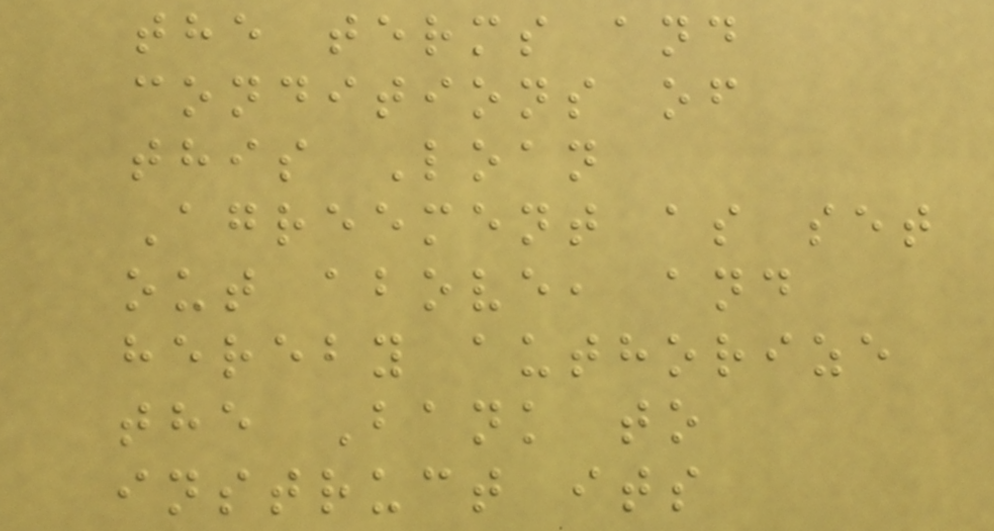the terms and
conditions of
this Loan
Agreement as set
out above, and
hereby authorize
the Bank to
instruct its
